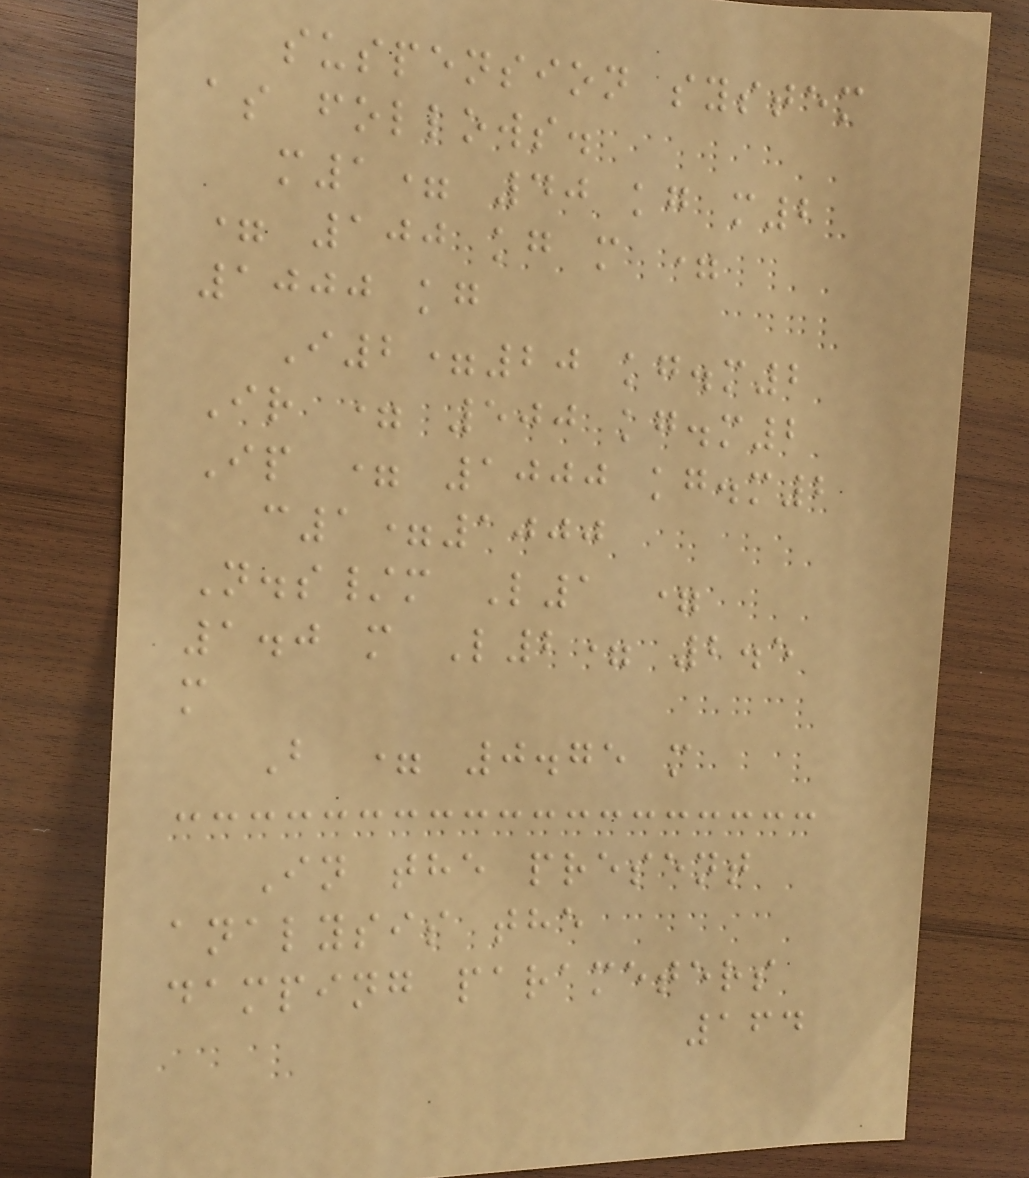suspension system
as follows.
m1= 40 kg m2
= 100 kg m =
1000 kg
I2=20 kg.m2
Ir = 500 kg.m2
Ip = 1000 kg.m2
c1=1000
N.s/m L1 =
1.0 m L2= 2.5
m
B = 0.75 m
In the present
analysis the
damping parameters
164
